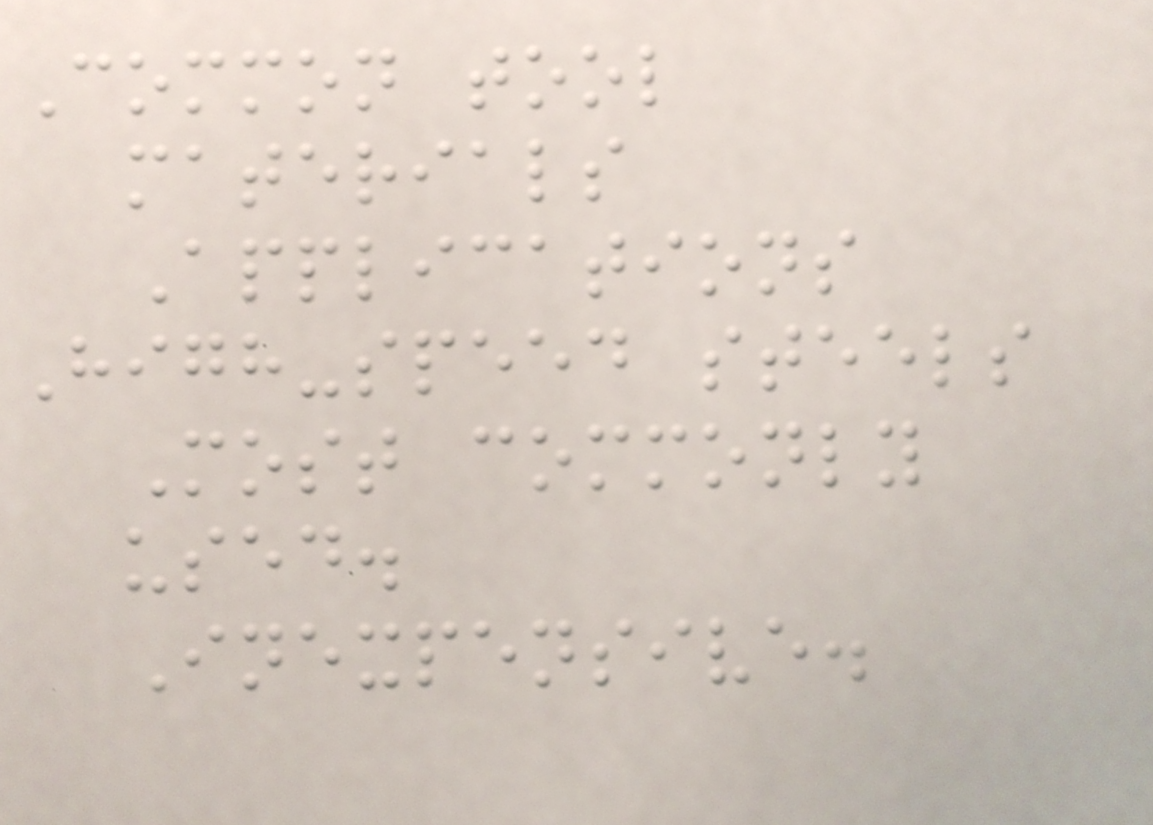Common tool
materials
Applications
High-speed steels
Most commonly
used.
Inexpensive.
